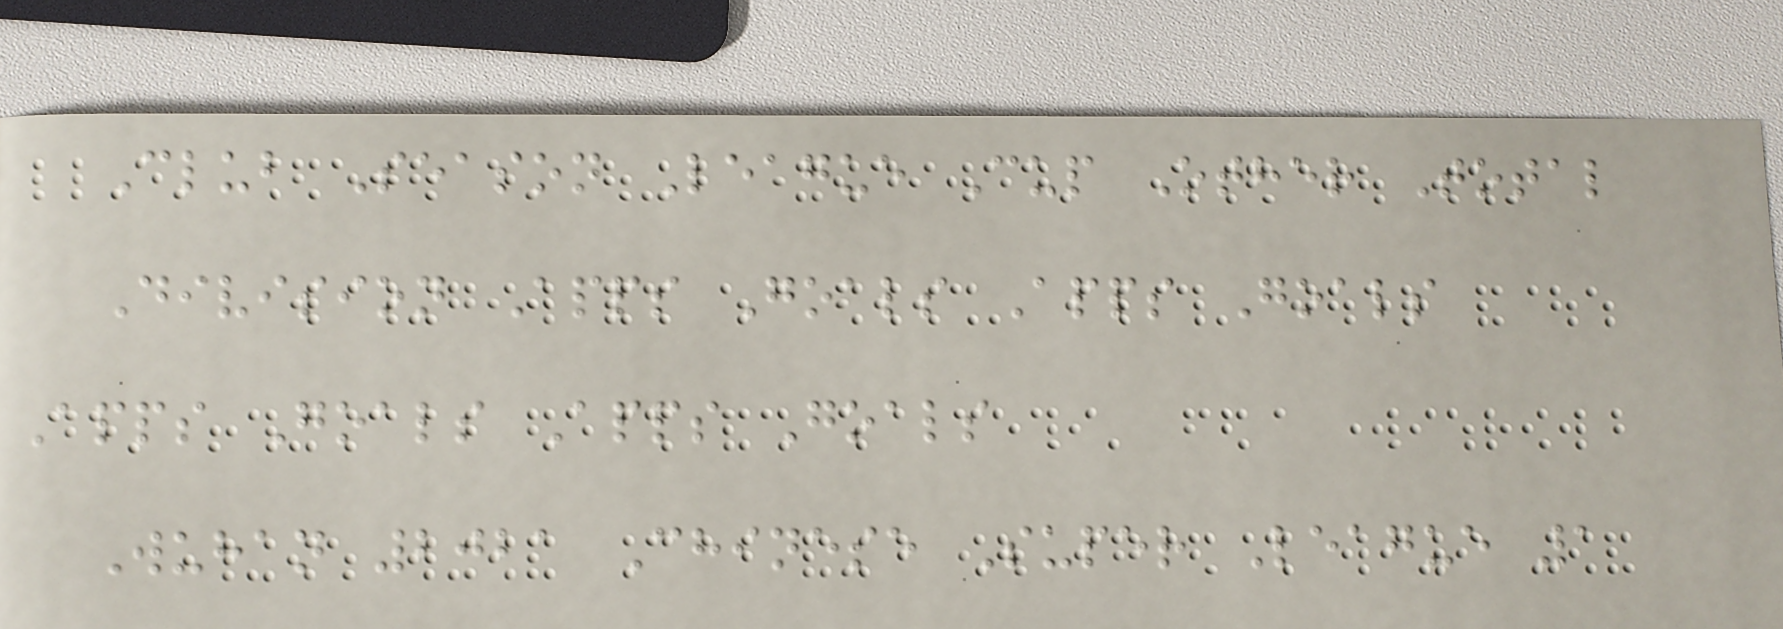Club Season League Cup Other Total
Division Apps Goals Apps Goals
Apps Goals Apps Goals
Wuhan 2021 Chinese Super League 1
